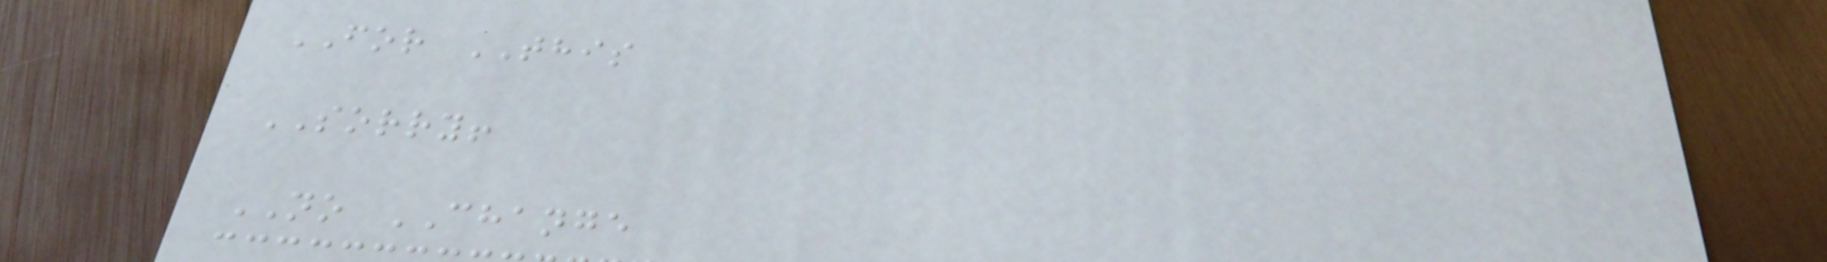FOR THIS
SORRY!
NO CHANGE
